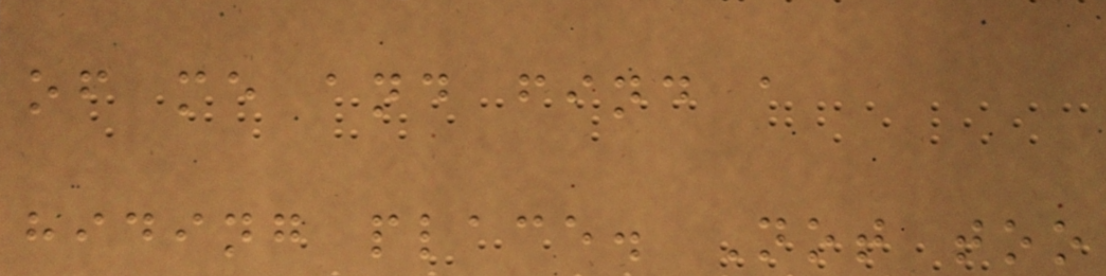of me and find a
hiding place. Not too
